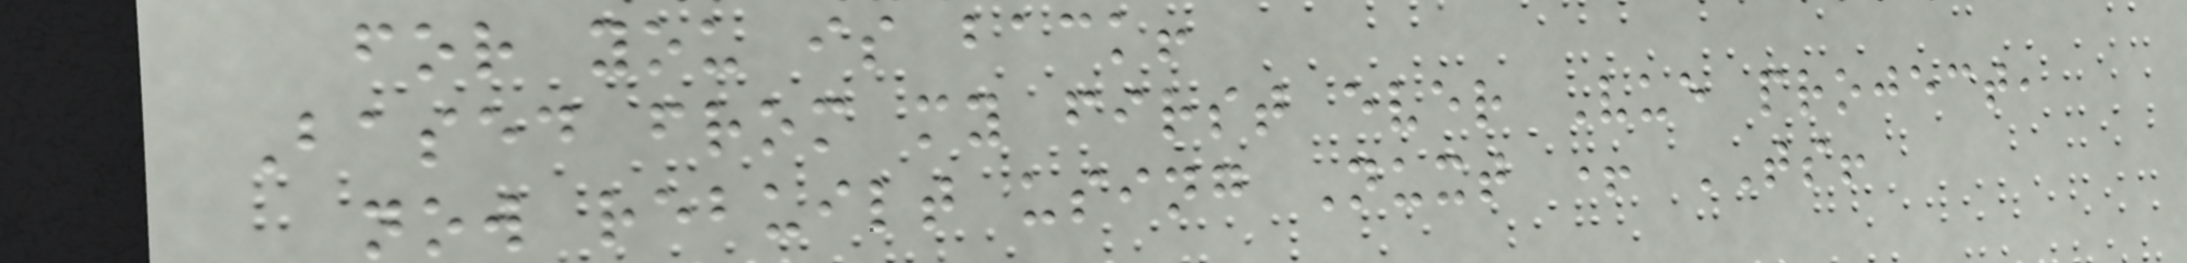for you is back!
Based from my first ever Vue project,
now rebuilt using Nuxt + TS!
